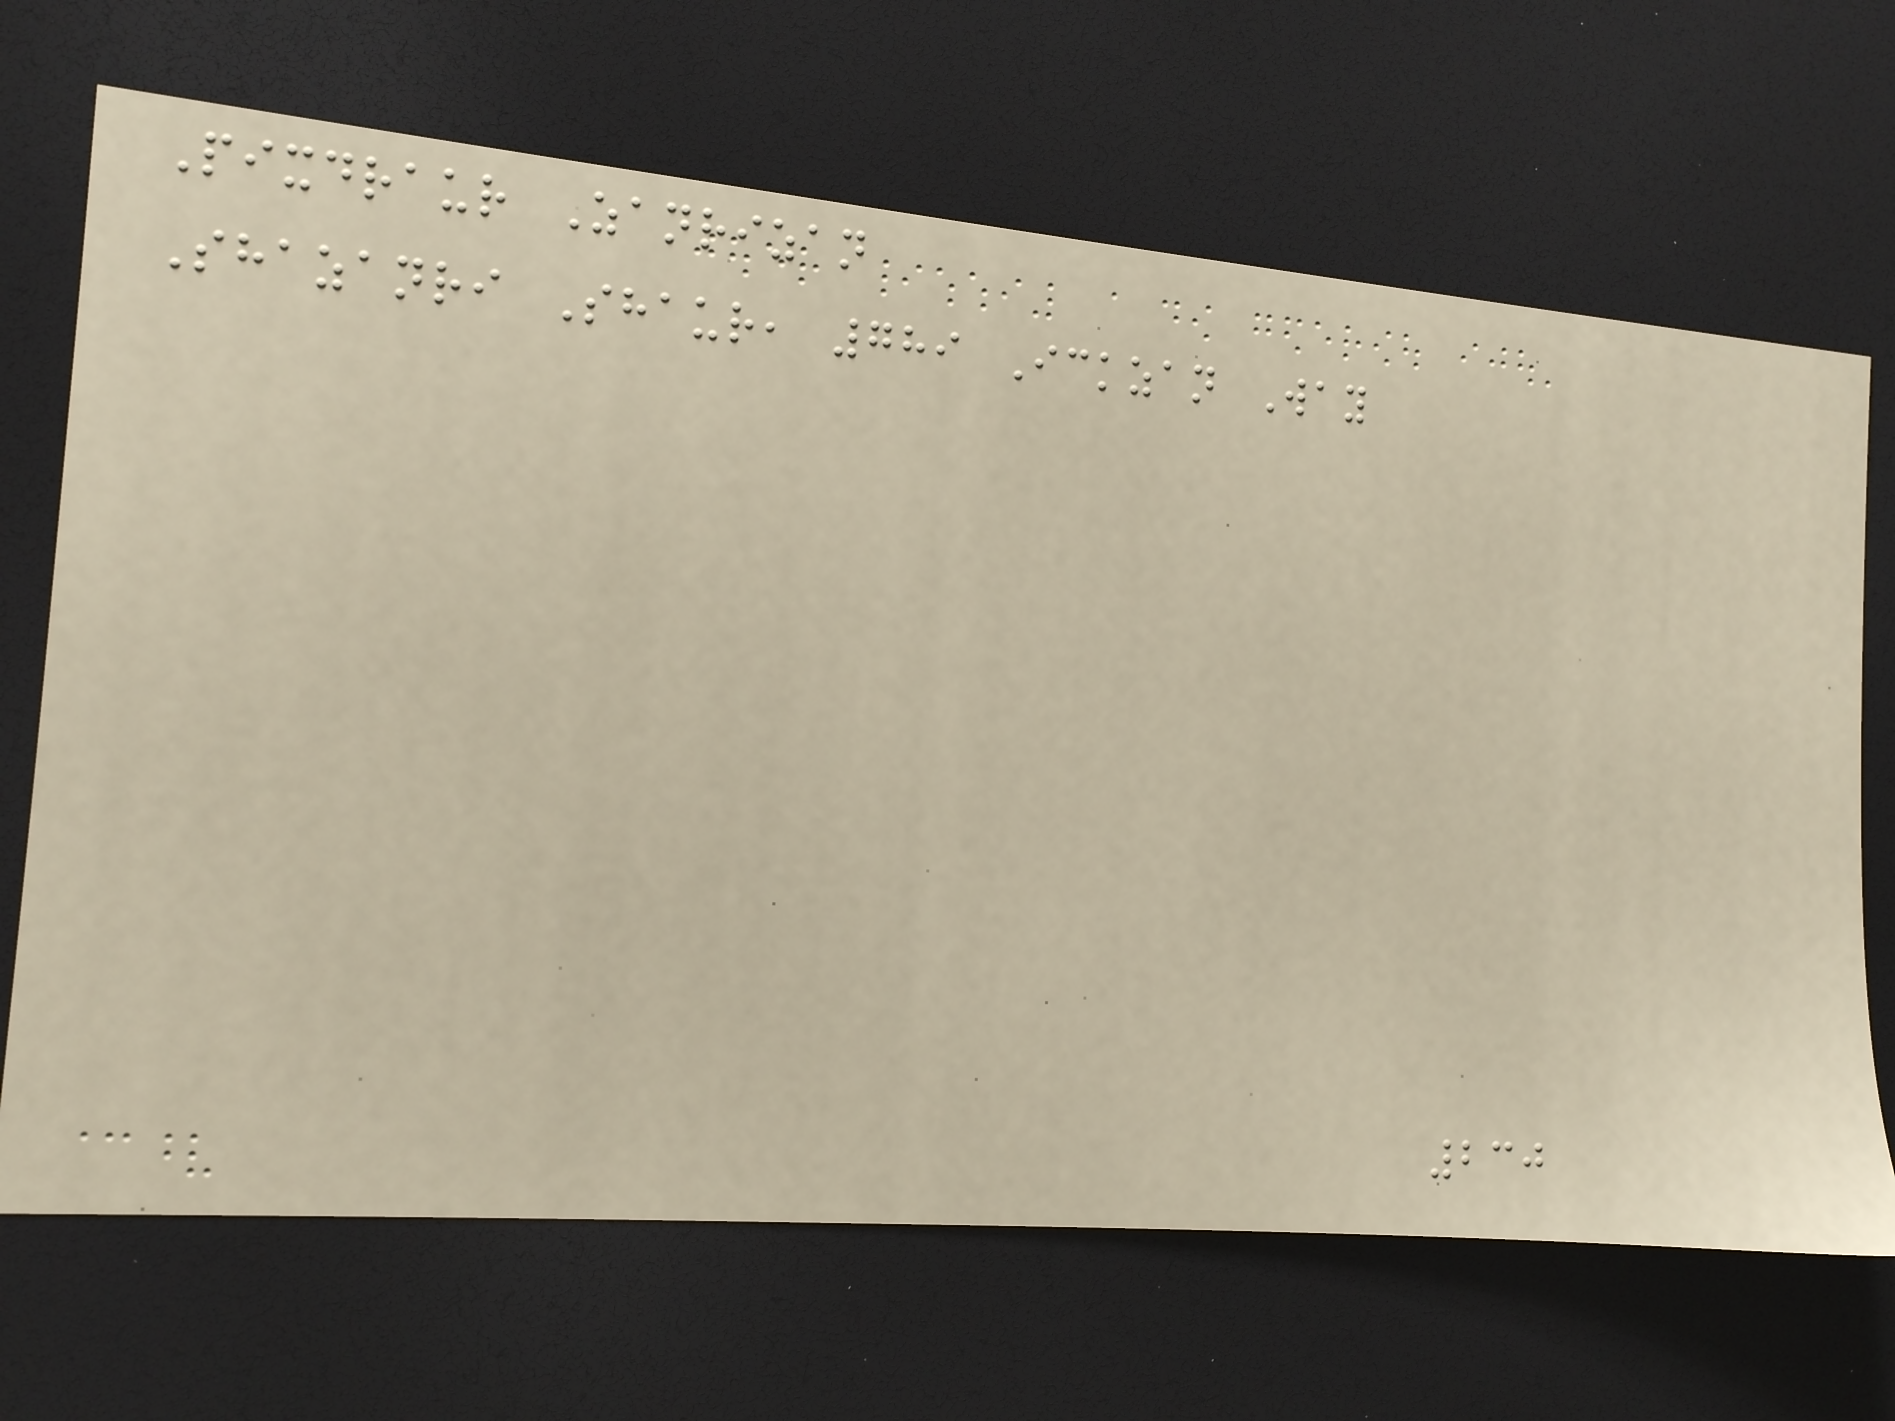Pixdraur Zanrizan
Shazanri Shaur, 789 Ickzan Way
230
